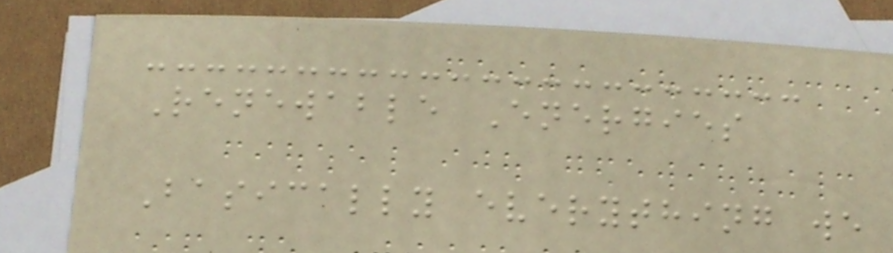Renewable Energies
Basically everything we
